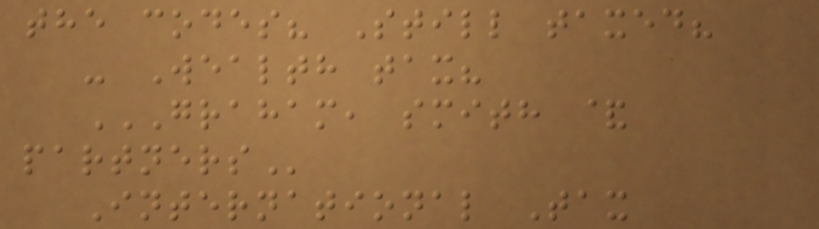the codes? Still taxed?
- Wealth tax?
GRAHAM, SMITH &
PARTNERS
International Tax
